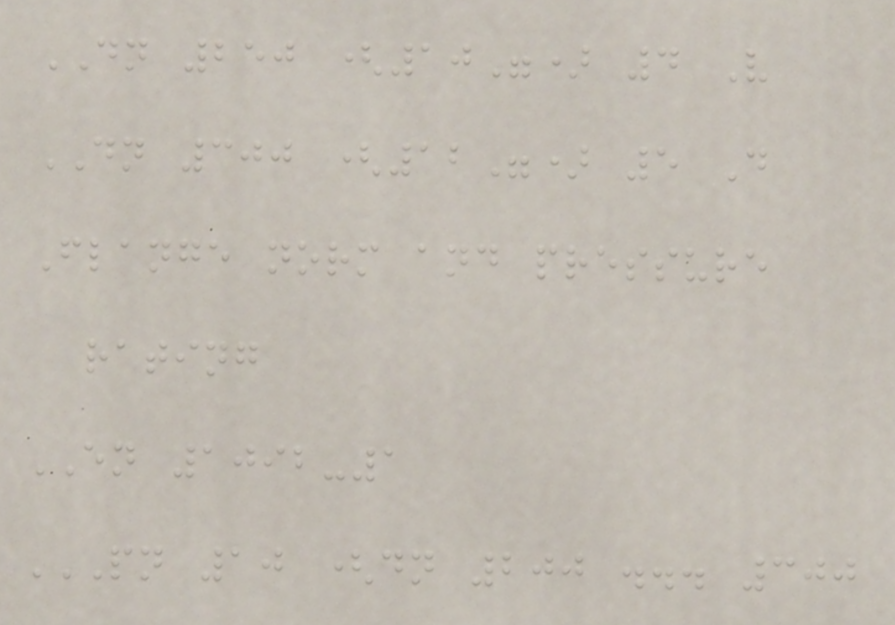DN 250 (10") 4 V
DN 300 (12") 5 D
Flange norm and pressure
rating
EN 1092-1
PN 10 (DN 200 ... 300
